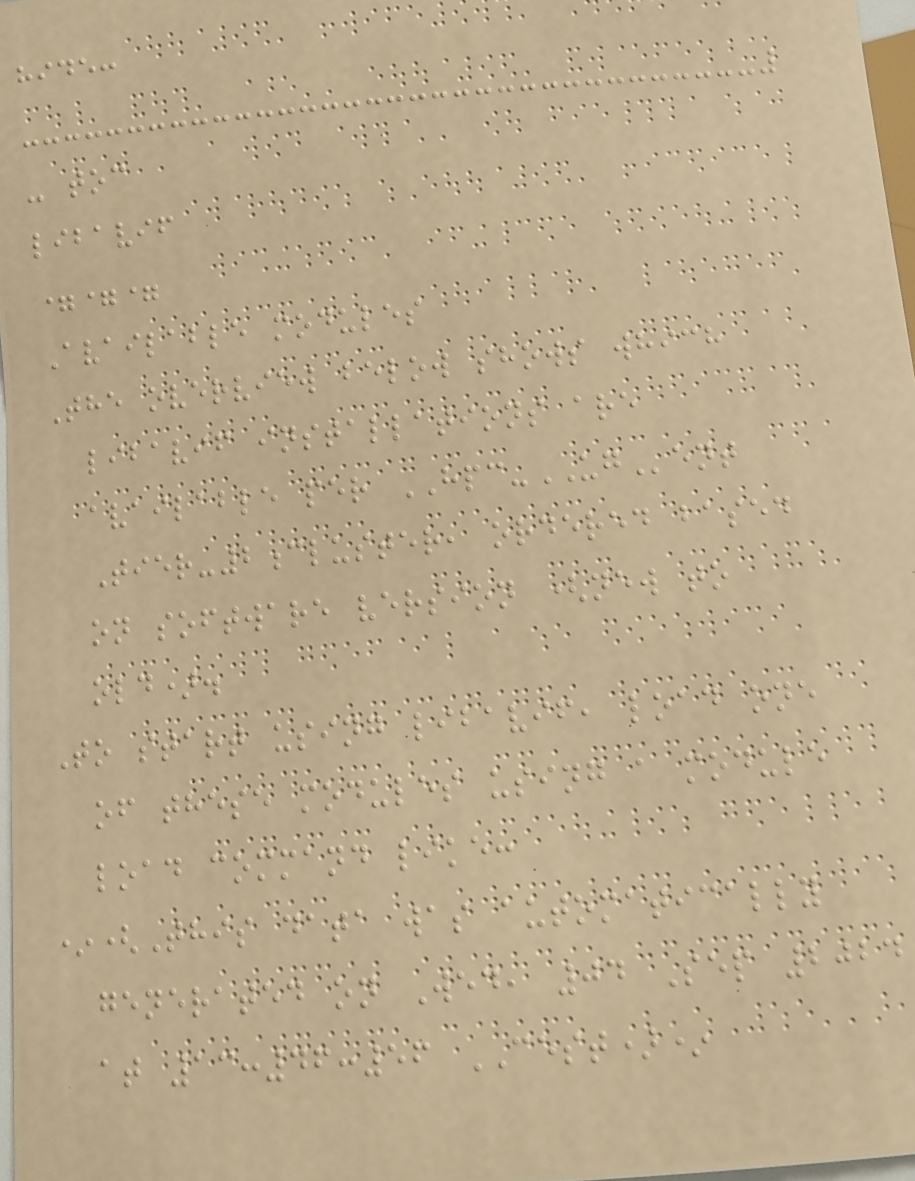hide:
- toc
libavif
===
Available modules
The overview below shows which
libavif installations are
available per HPC-UGent
Tier-2cluster, ordered based
on software version (new to
old).
To start using libavif, load one
of these modules using a module
load command like:
*(This data was automatically
generated on Wed, 04 Sep 2024
at 13:46:56 CEST)*
